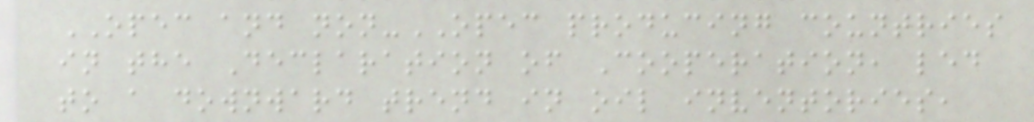OPEC and non-OPEC producing countries
in the Declaration of Cooperation, led
to a downward trend in oil inventories,
